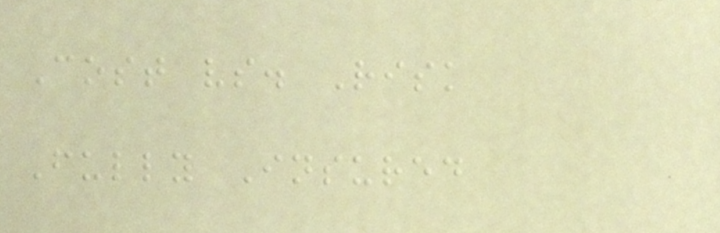Cost vs. Risk
Fully Insured
